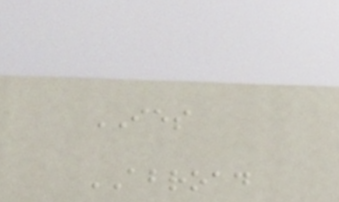IES
ABROAD
